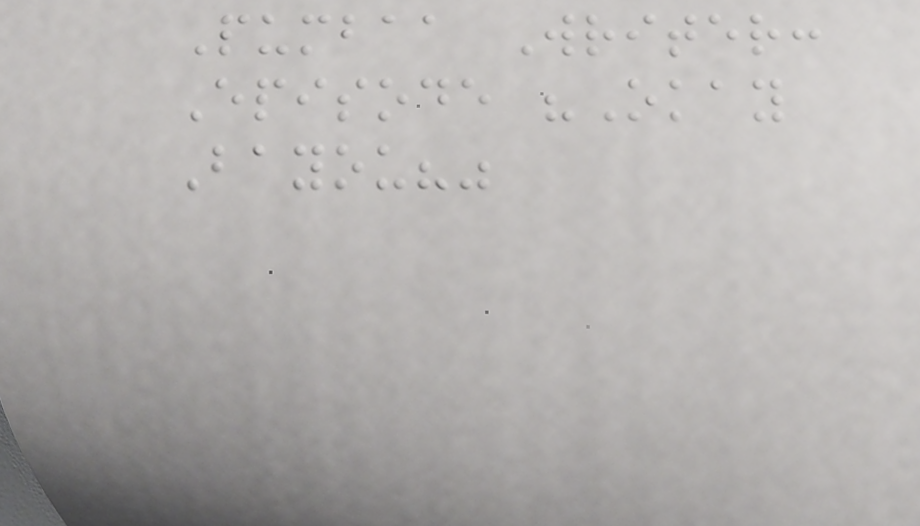Pumbaa Writer:
Episode "Okay
Bayou?"
